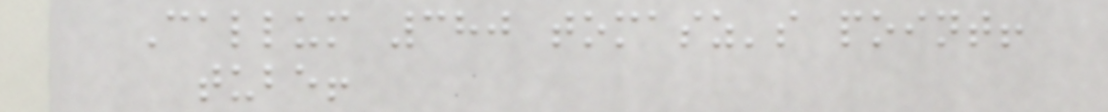Callum 380 tomasz's point!
tube!
